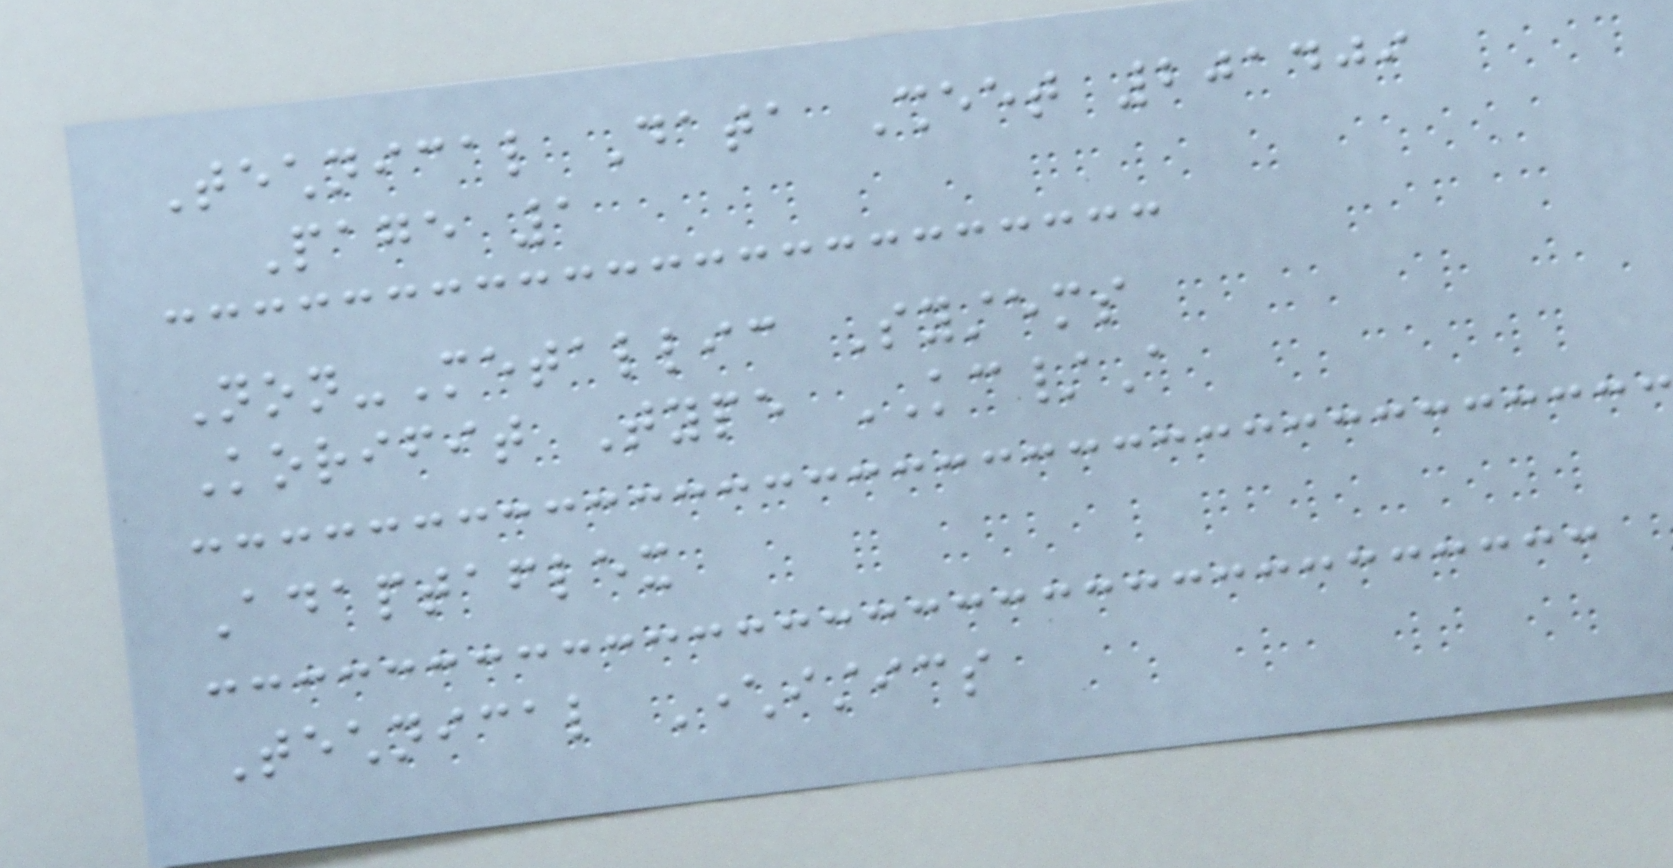Technical Data Sheet 201409
Page 1
Non-Metallic Systems
Korifit Type KC/A
Adaptaflex
Technical Characteristics
